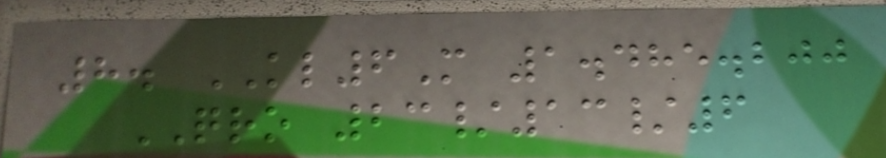8. KL6M 1.485.200
QRO 23/13/6
